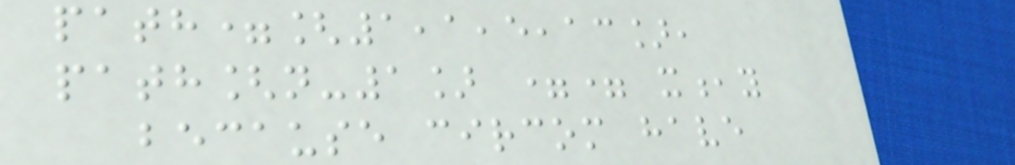path=[1,1,5,13],
path[n-1] == x,y
because circom have
